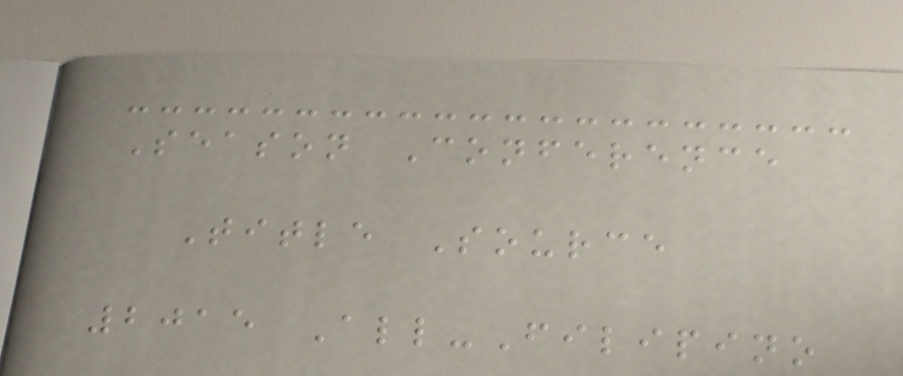Season Conference
Title Source
2015 All-Filipino
